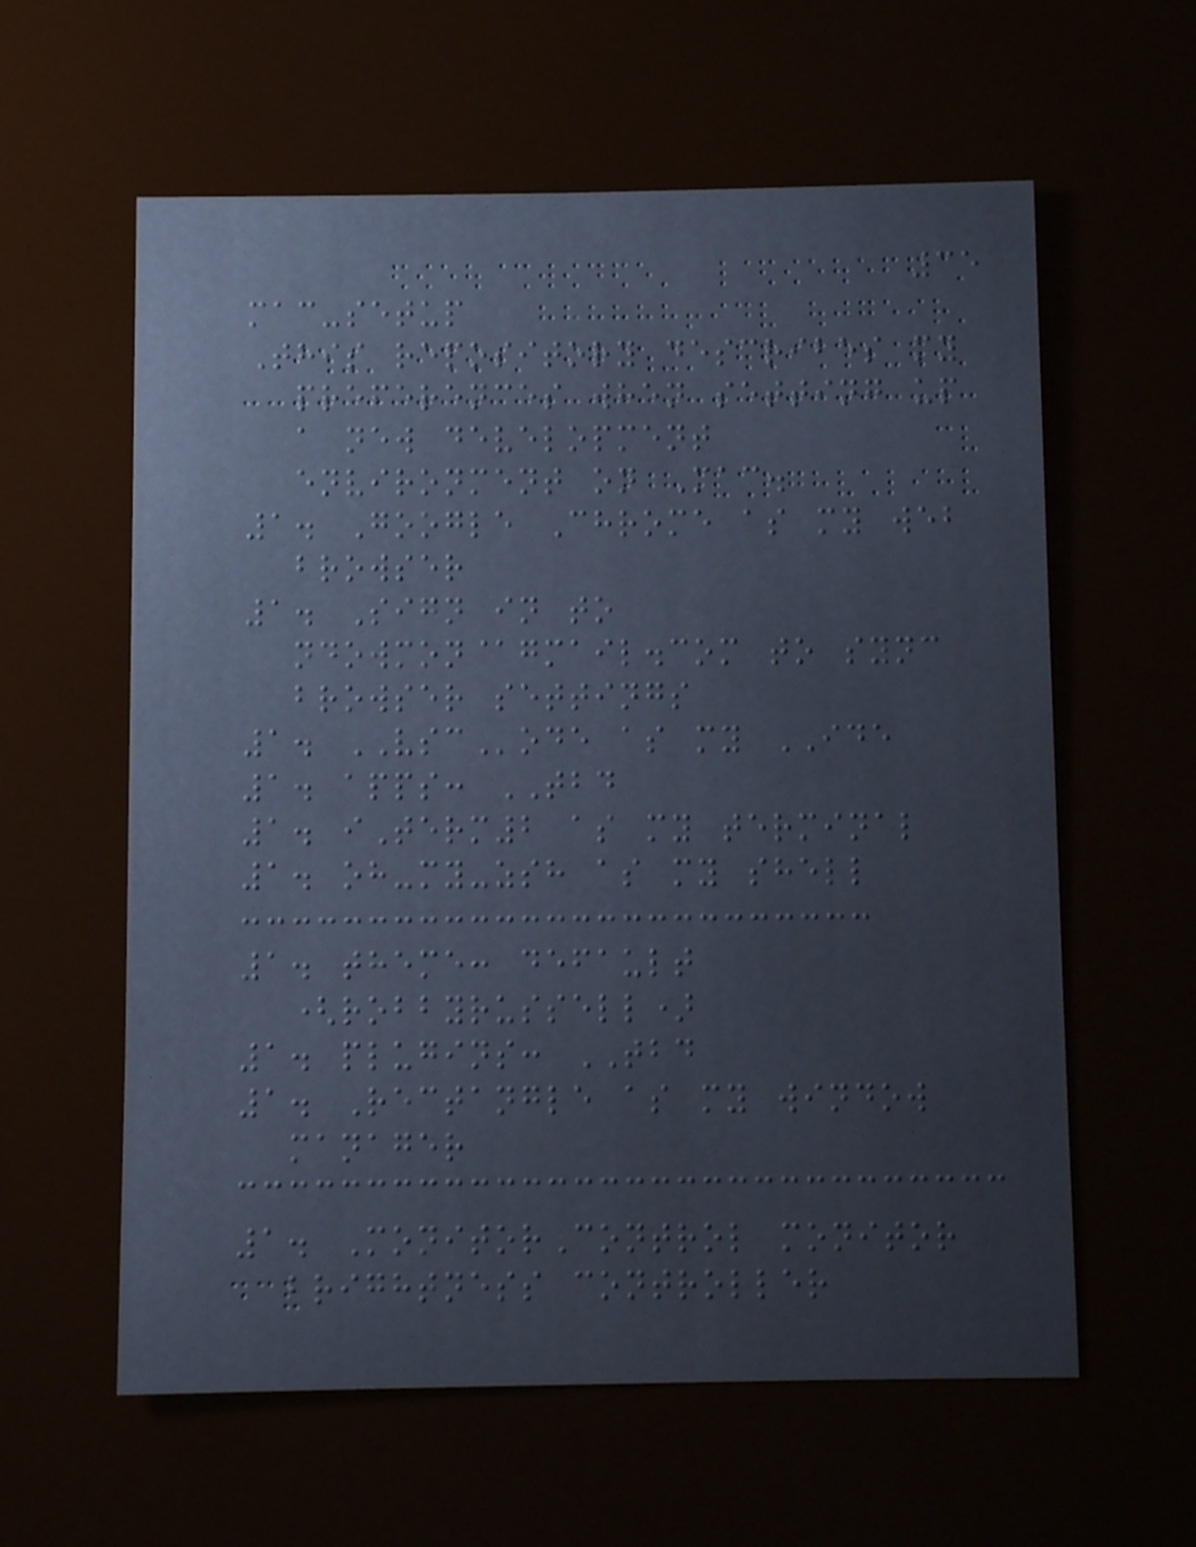35
mac-setup
This repository describes my
preferences when setting up
a new development
environment on Mac.
1. Google Chrome as my web
browser
1. Sign in to
ndowmon@gmail.com to sync
browser settings
1. VSCode as my IDE
1. apps: TBD
1. iTerm2 as my terminal
1. oh-my-zsh as my shell
1. theme: default
(robbyrussell)
1. plugins: TBD
1. Rectangle as my window
manager
1. MonitorControl monitor
brightness controller
